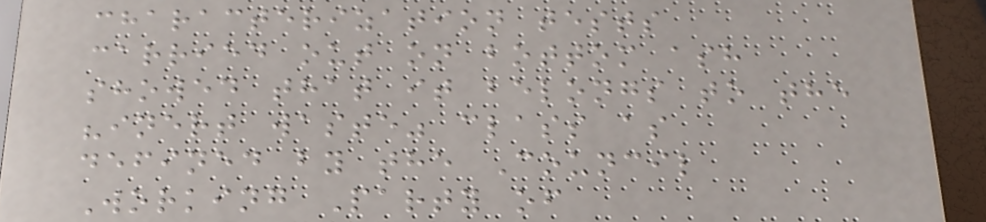characterization tests
carried out on bottom ash
showed that it belongs to the
"inert waste" class as
defined by the Council
Working Party of
